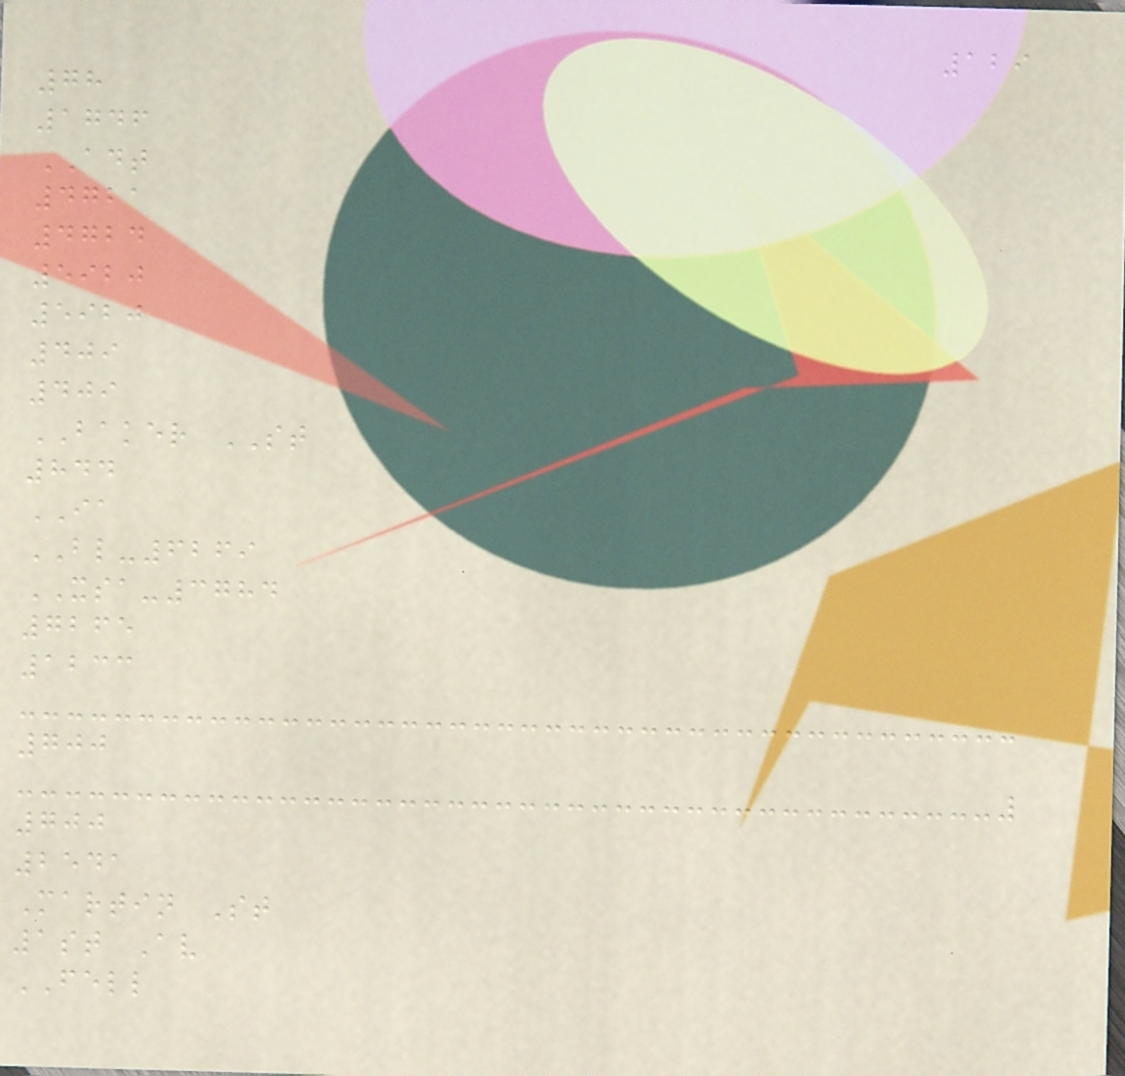129
78
1746
ADT
4721
4724
5920
5920
409
409
BAKER ST
844
IA
BL-6269
XSA-3784
7265
1233
700
700
2541
Martin St
1st Av
FELL
